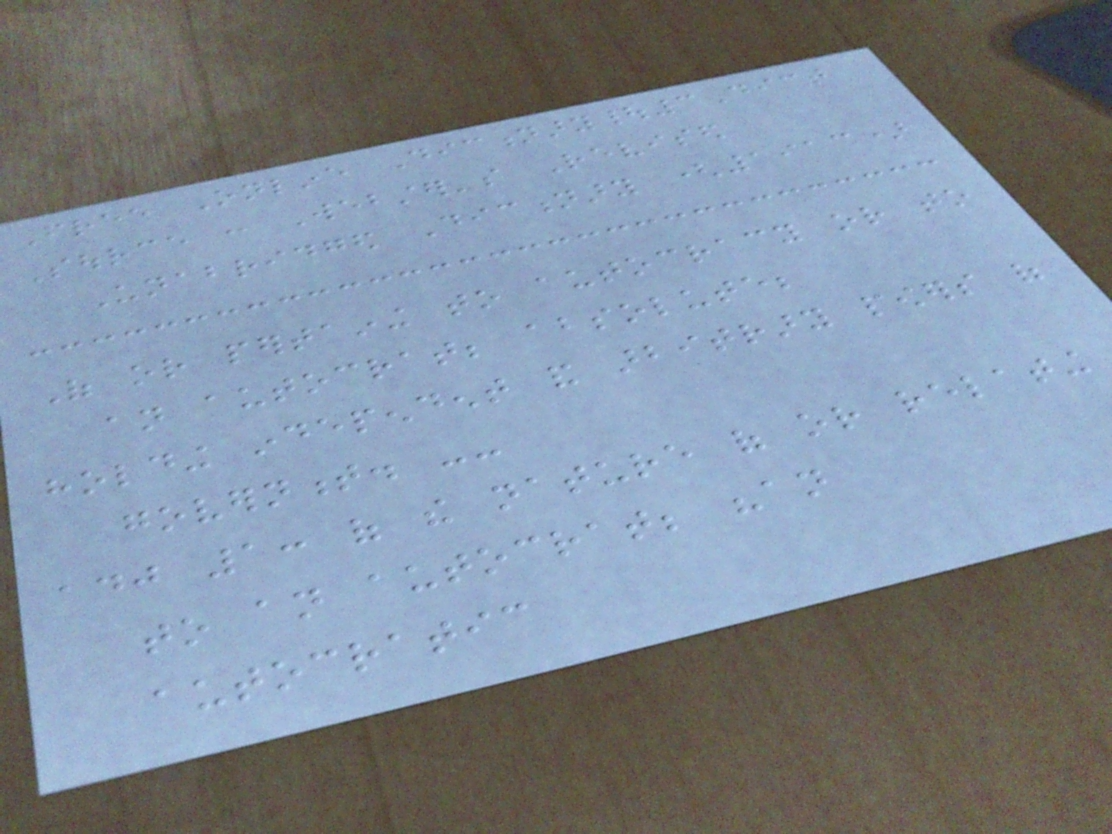Free Online Dictionary|3Dict
Source : Webster's Revised
Unabridged Dictionary (1913)
Of or pertaining to autocracy or to
an autocrat; absolute;
holding independent and arbitrary powers of
government. --
adj 1: of the nature of or relating
to an autocrat; "an
autocratic
